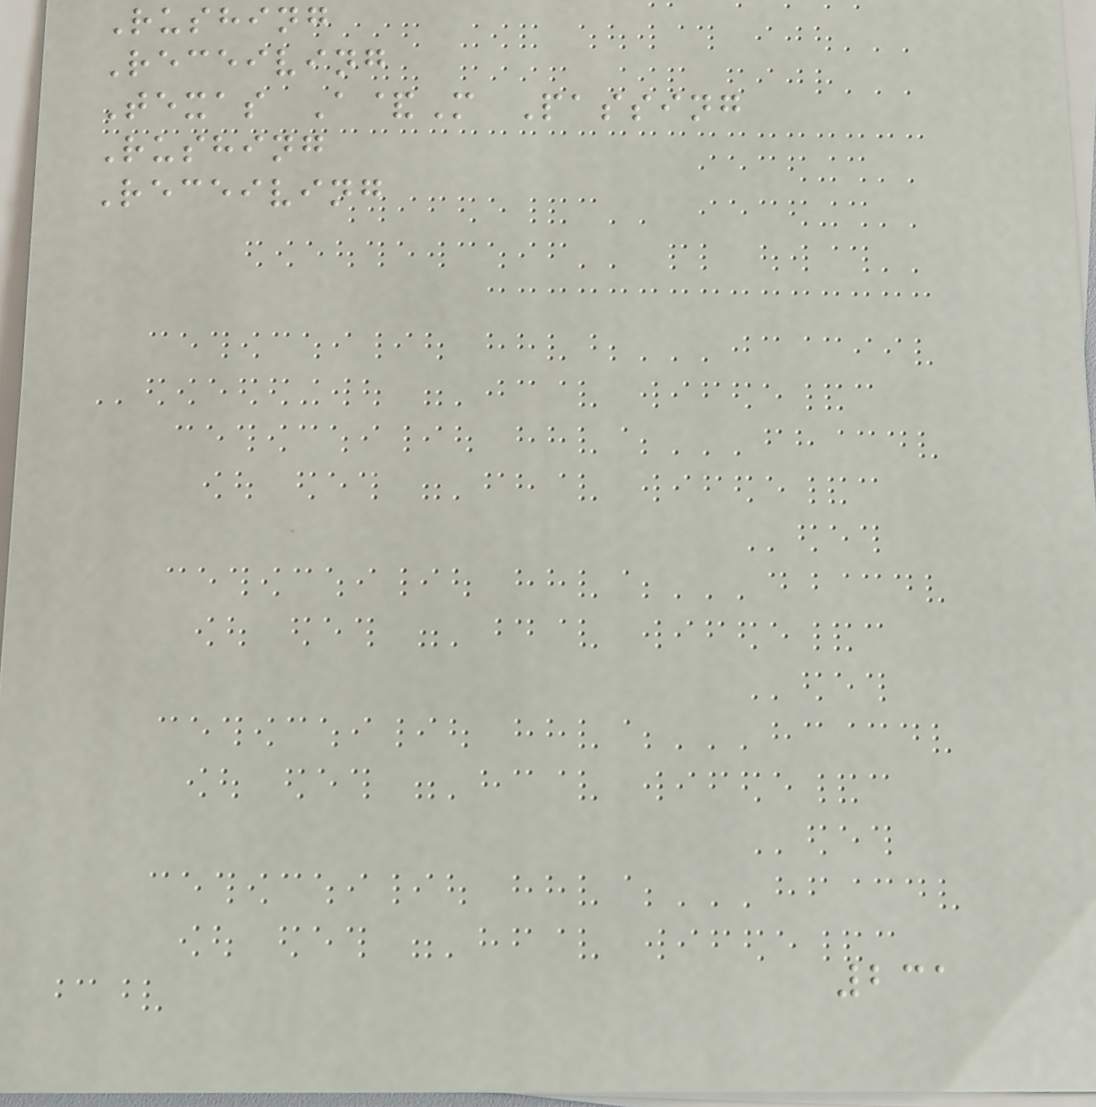Rushing
Receiving
Texas A&M Passing
Rushing
Receiving
231
